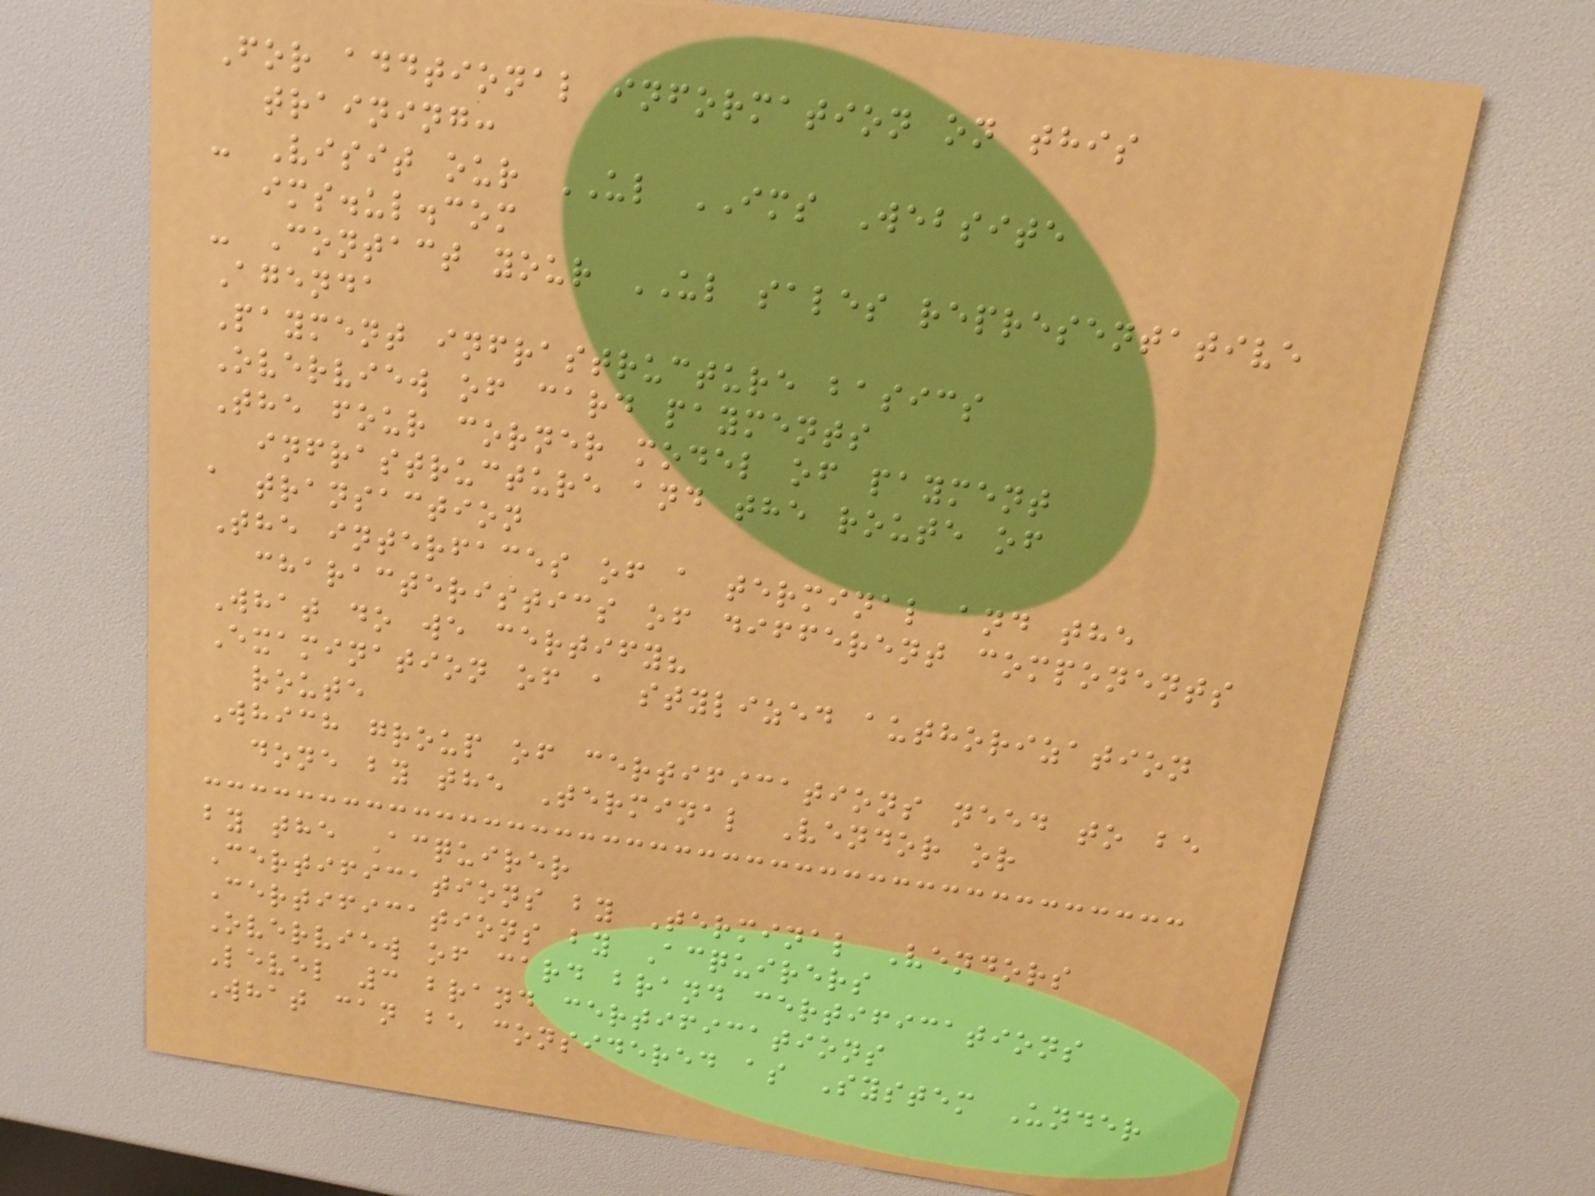For addtional information on this
training:
- Visit our UL IMS Website
ims.ul.com
- Contact your UL sales representative
Agenda
Payment infrastructure basics
Overview of card payments
The four corner model of payment
infrastructure and the route of
a transaction
The interfaces of a terminal and the
characteristics of different components
What do we certify?
Examination of a stylized authorization
route
Which group of certifications need to be
done by the Terminal Vendor or
by the Acquirer
Certifications by Terminal Vendors
Certifications by Acquirers
Overview of card brand certifications
Level 3 brand certifications
What can be considered as System Under
